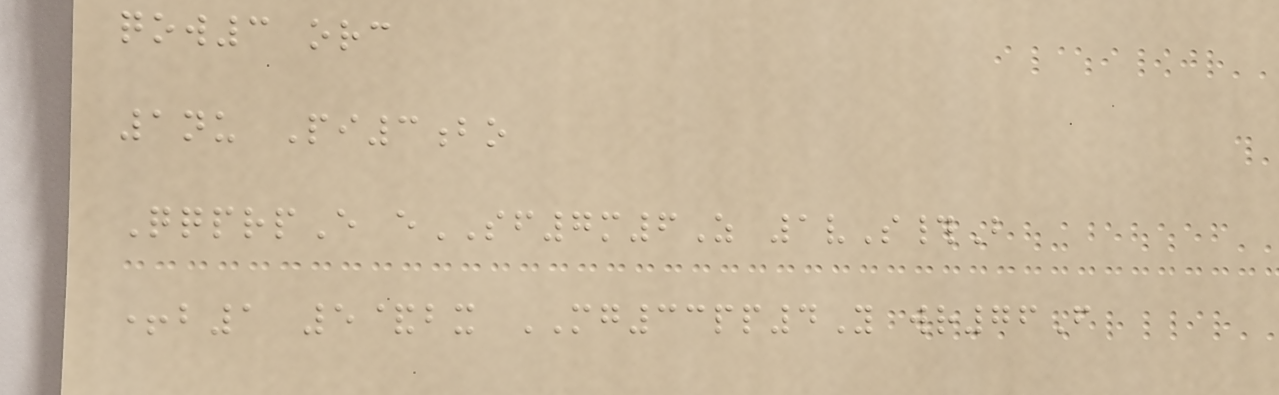qow3 orc
1nu Pi3bo
QqprpE eSF7m6Z 1vS#B
+b1 5&bx MG33pp4Y wr76F
